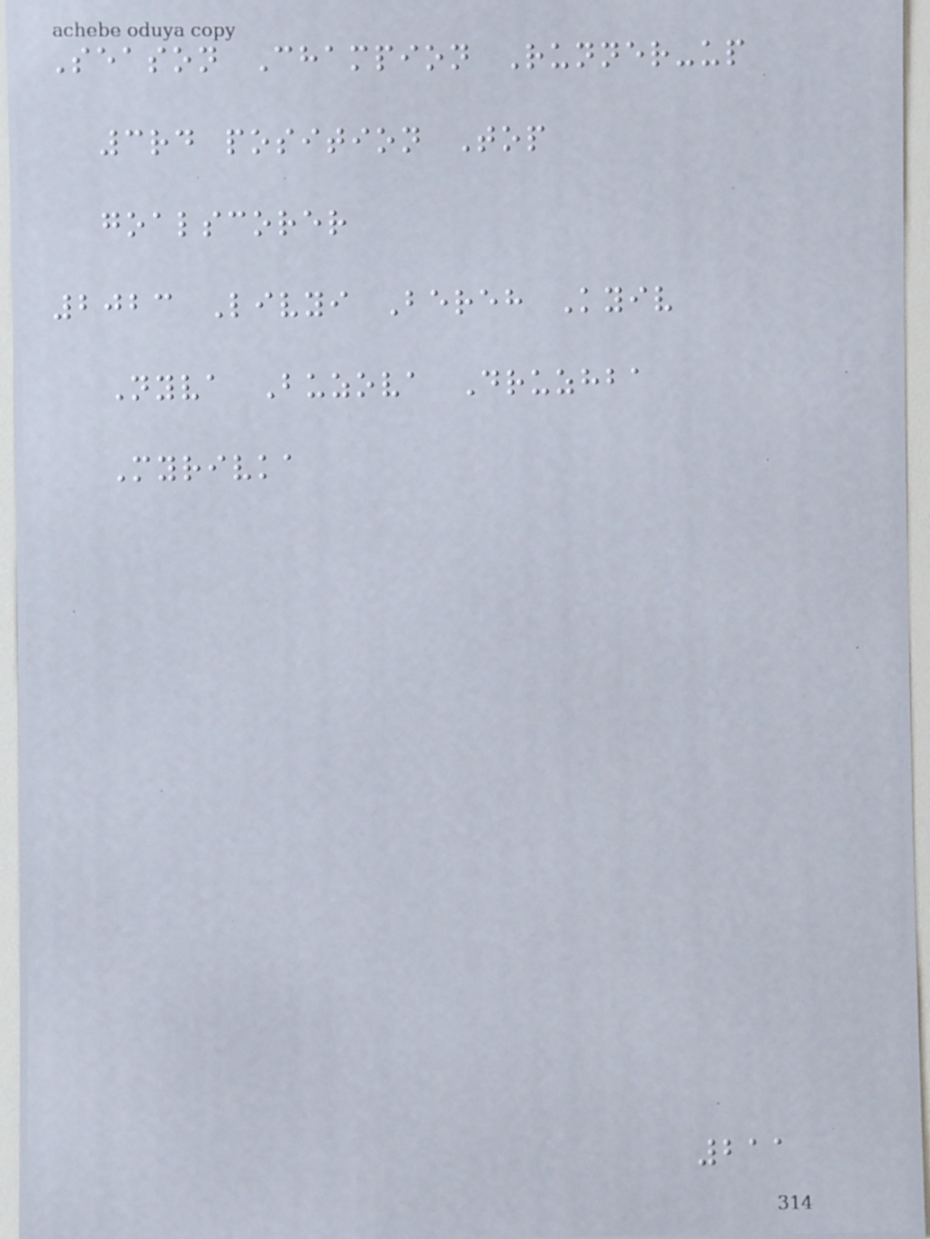Season Champion Runner-up
3rd position Top
goalscorer
2023 Livyi Bereh Kyiv
Nyva Buzova Druzhba
Myrivka
211
